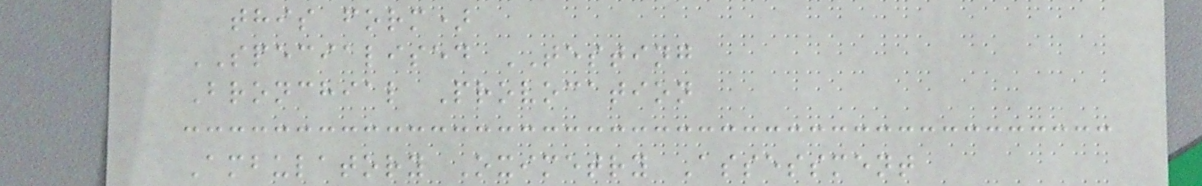this form)
SPECIALISED TESTING
Bronchial Provocation
Ambulatory Oximetry Assessment
